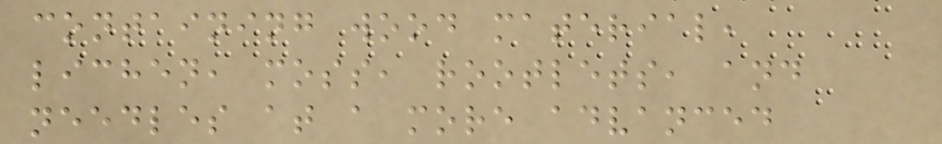containing wood material,
lichen, moss, rootlets, and
needles at a more advanced
